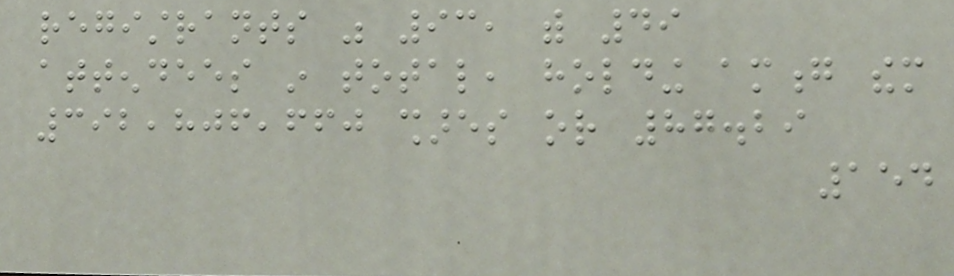registrants was 93, with 49
attendees in total, holding among them
392,806,660 shares or 87.29
154
